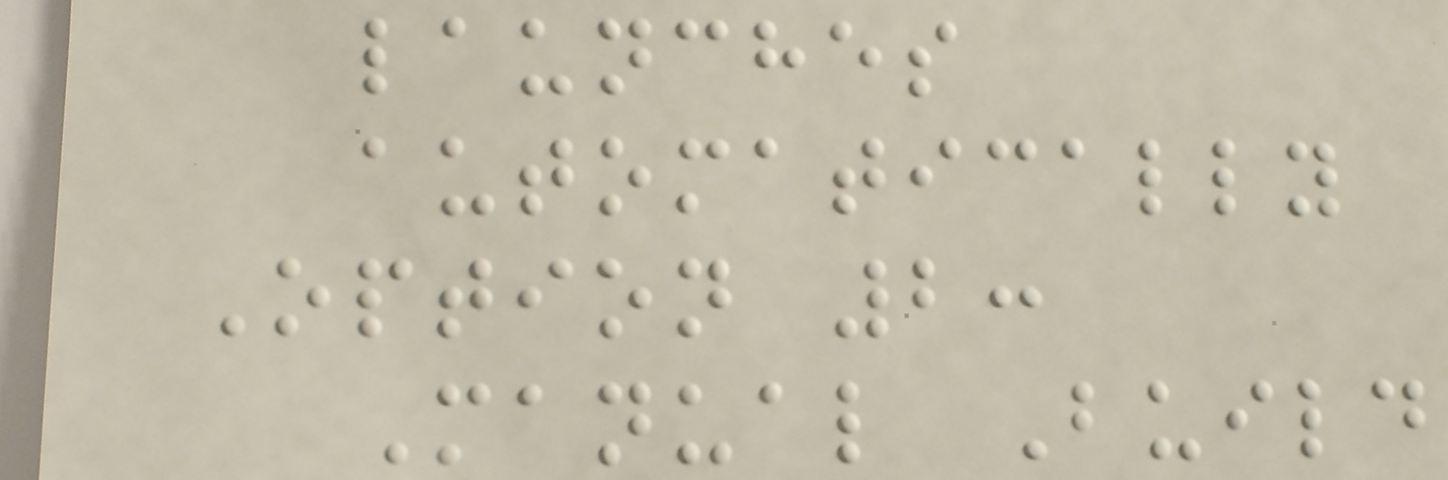launches
automatically
Option 2:
Manual Build
